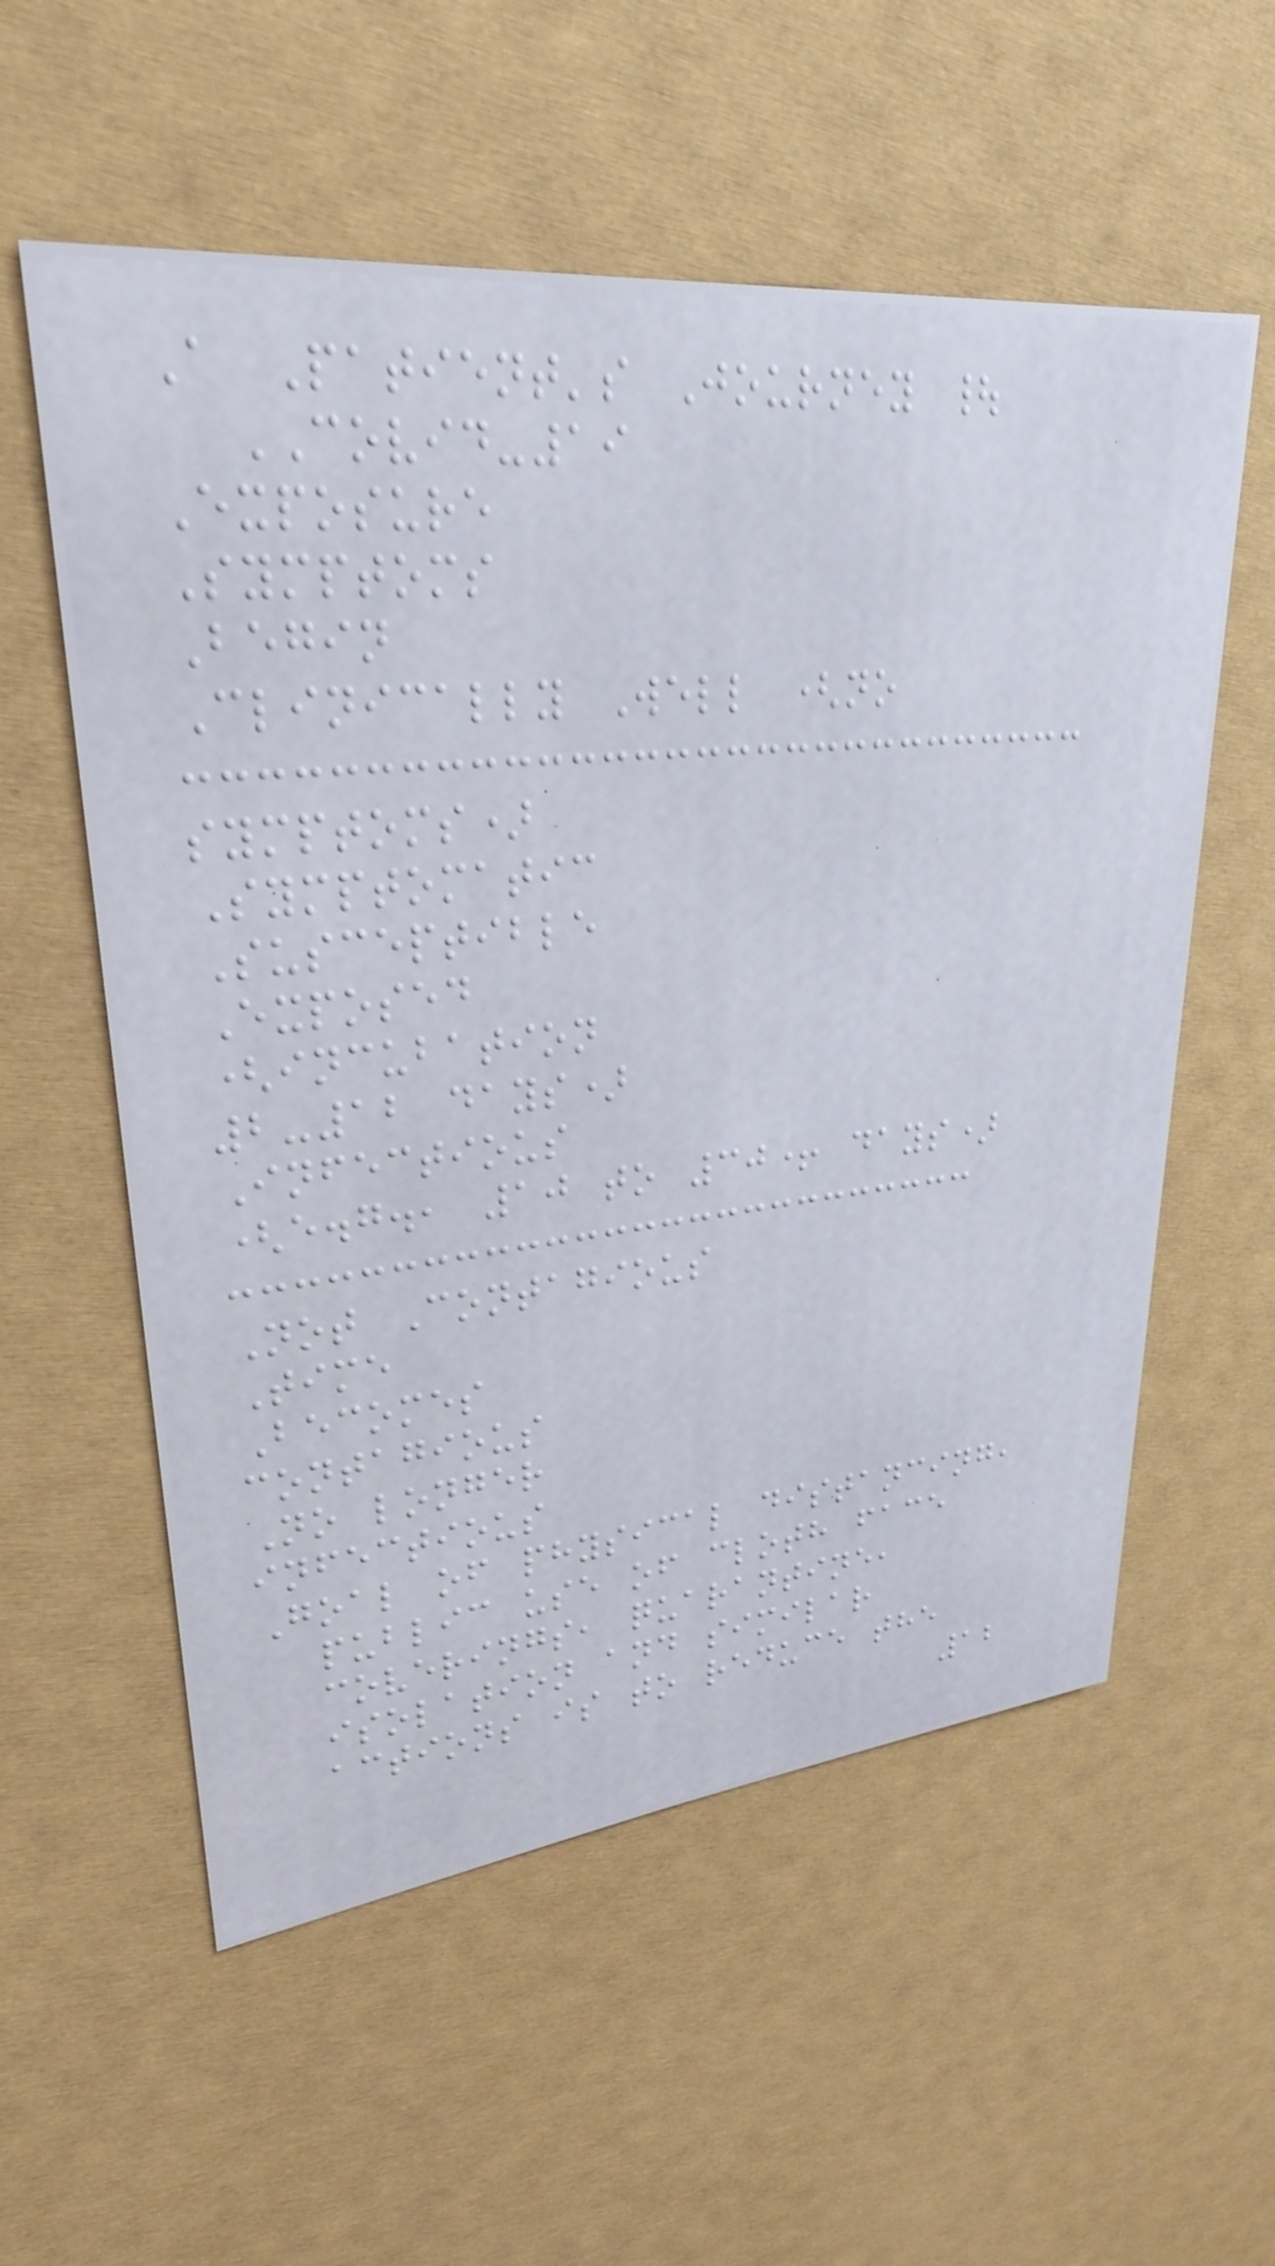A Patient's Journey |
COVID-19
Exposure
Symptoms
Begin
Clinically Well (no
symptoms)
Symptomatic
Susceptible
Exposed
(incubation
2-12 days)
Infectious
(e.g., 10 to 30+ days)
Not Contagious
Time
Becomes
contagious
No longer
infectious
Goal of physical distancing,
public use of cloth face
coverings, quarantine,
isolation and similar
actions is to reduce the
12
